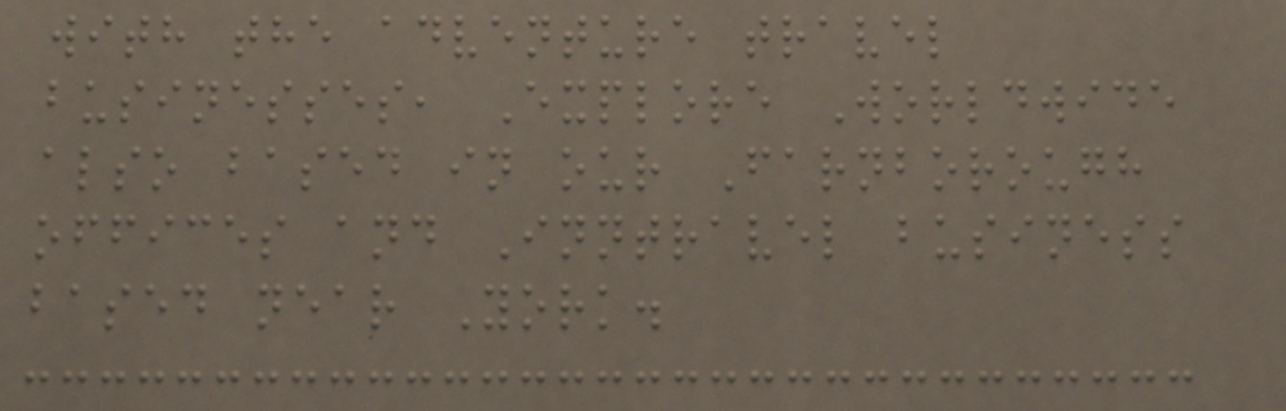with the adventure travel
businesses, Explore Worldwide
also based in our Farnborough
offices and Inntravel business
based near York.
